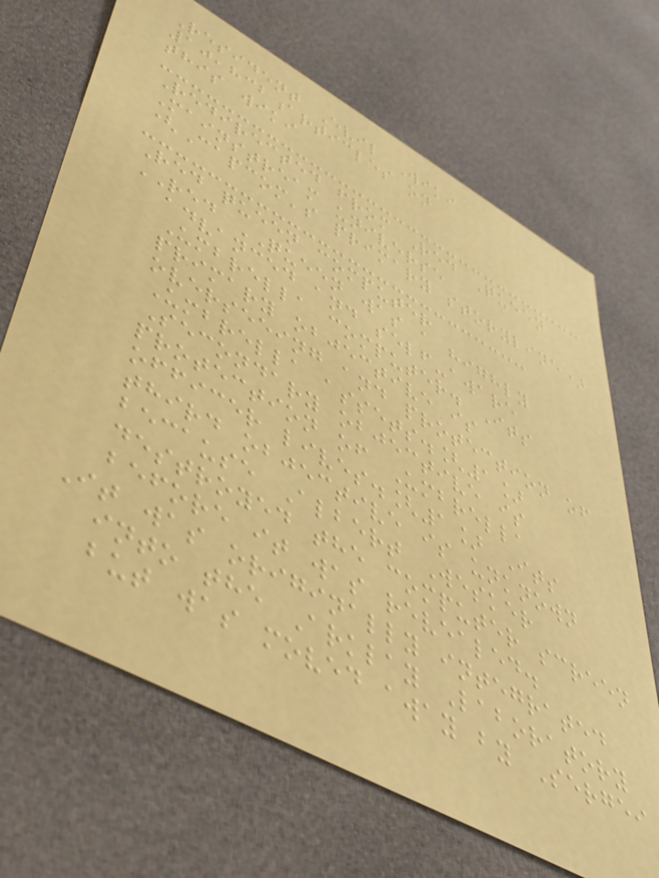Resident Evil Wiki
10,832articles on
this wiki
Redirected from Red Queen
Mainstream universe
(Capcom's primary storyline)
Red queen computer
RED QUEEN was a highly
advanced and self-aware
Umbrella computer. Its
primary objective is
overseeing and protection of
Umbrella assets.[1]
Secondary objective is
protection of Umbrella
officer lives.[1] Its
third objective is unknown
because Albert Wesker
destroyed the computer screen
before it was revealed.
It was originally integrated
into the Arklay Laboratory
but was moved away by Sergei
